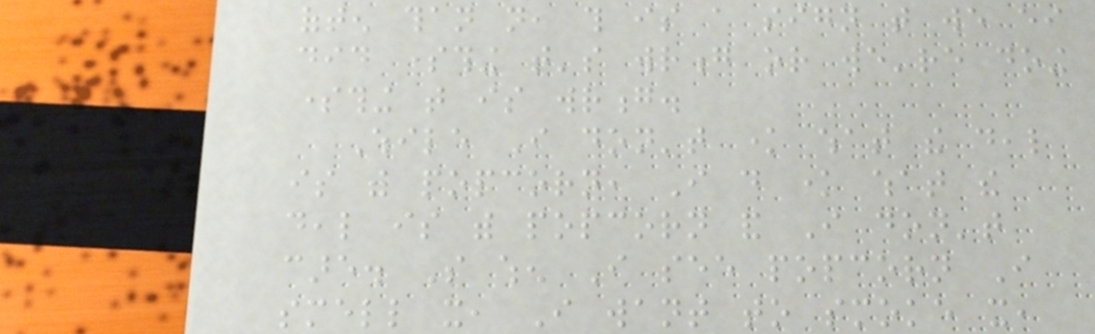often than not, this is a sign that we either
did something that's wrong or we're doing
something that is wrong.
While I don't know what the deal
is with popcorn, I do know what the
deal is with popcorn and I don't
care. So when I see popcorn I
smell it, I want to smoke it,
